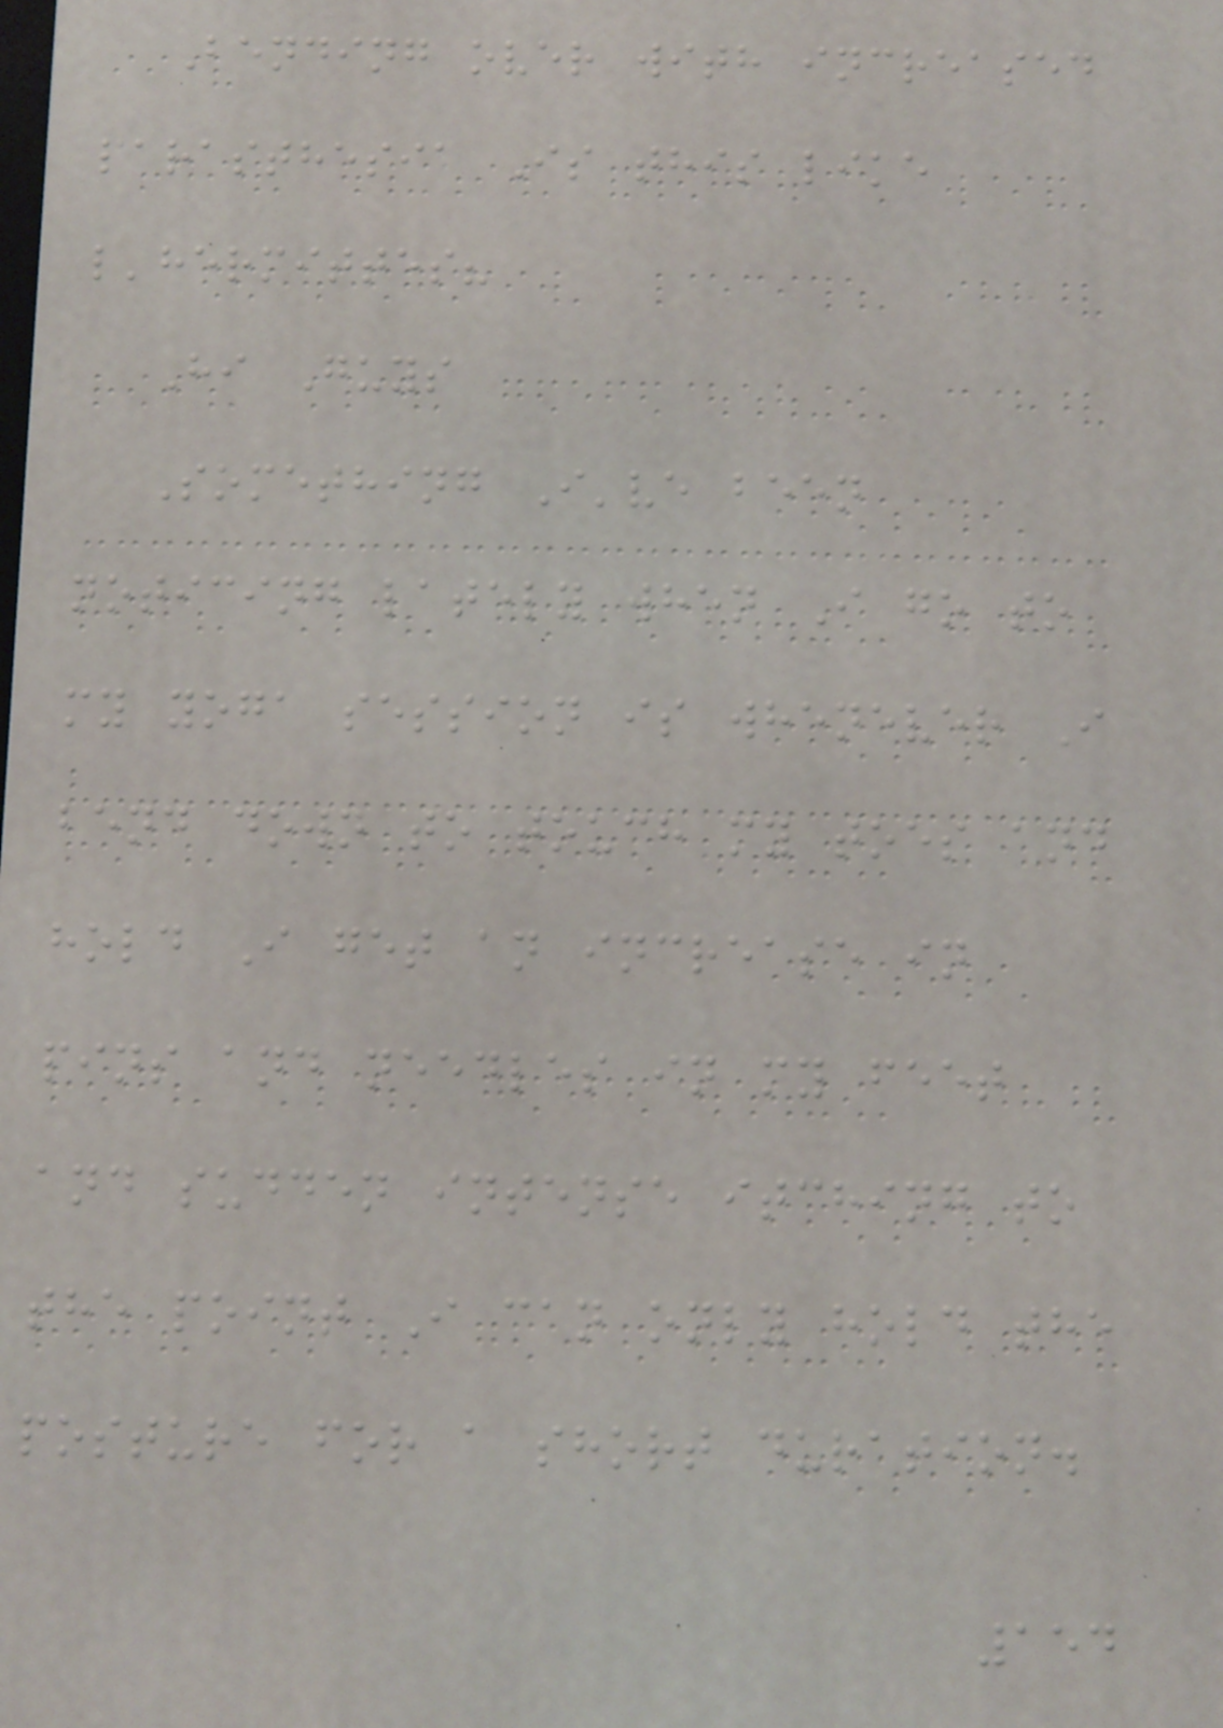Bending over with increased
parasthesia Is this like
l'hermittes?
Hi Guys
Something I've been
noticing lately when I go to
my yoga session is whenever I
bend down to touch my toes and
hold I get an increase in
pins and needles in my feet
and sudden intense itching to
the point I can only hold the
posture for a short duration.
154
